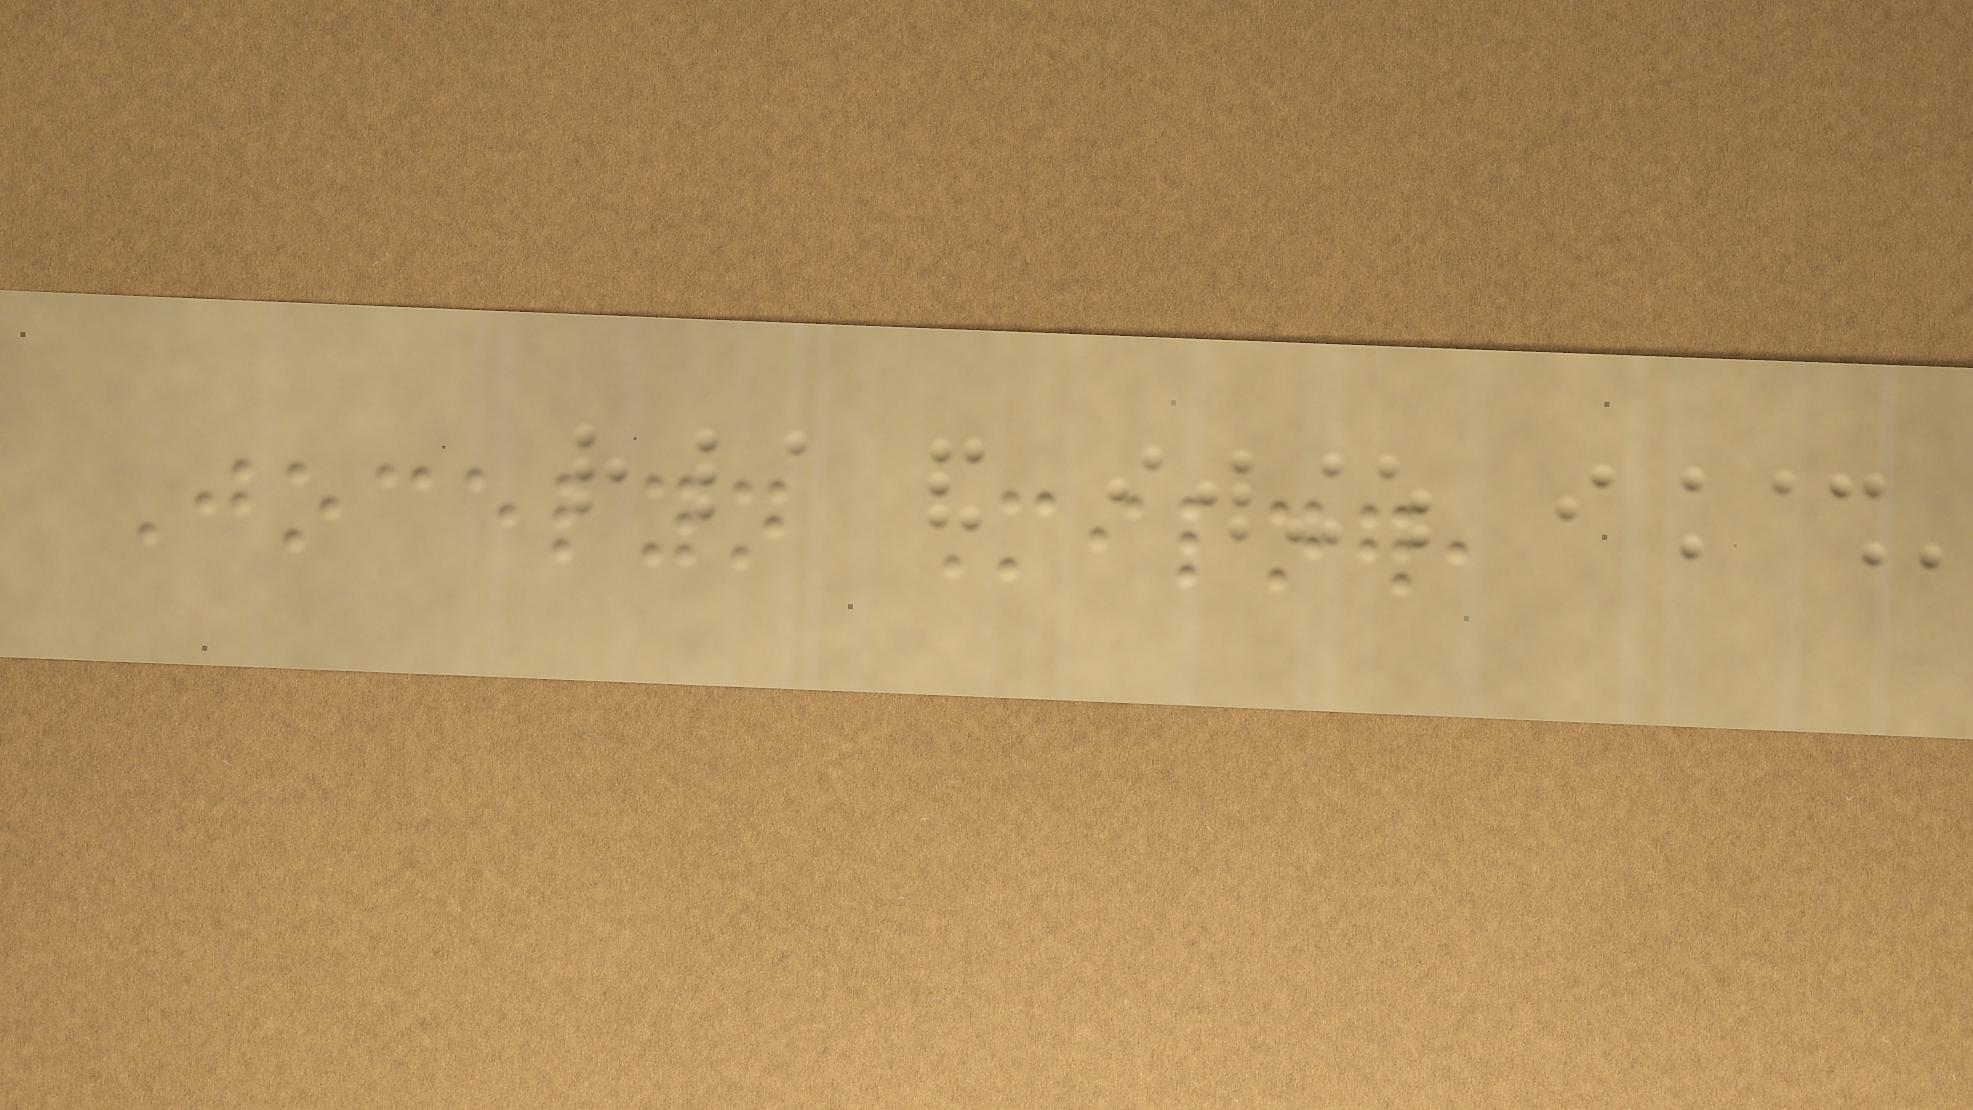Jocelyn Milner,
